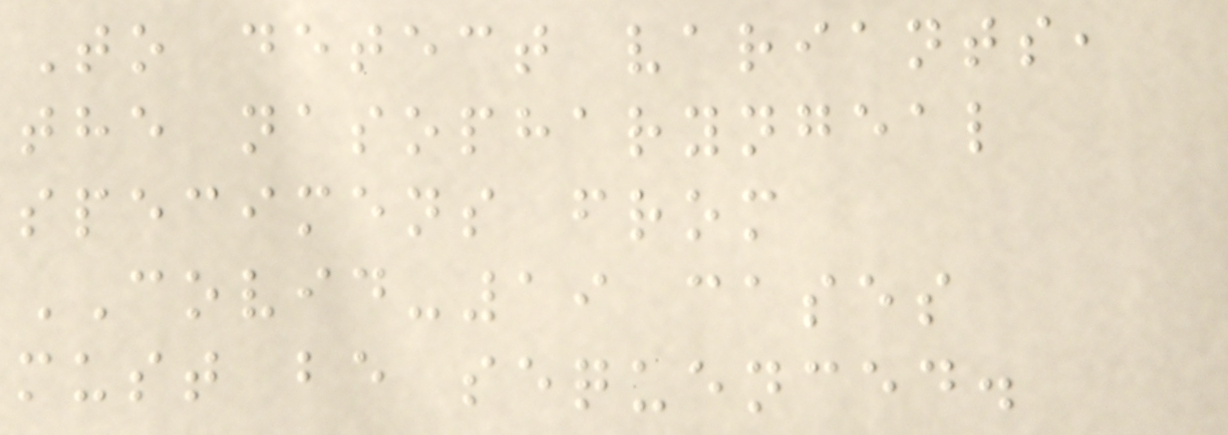To detect variants,
the nasopharyngeal
specimens from
COVID-19 cases
must be sequenced.
